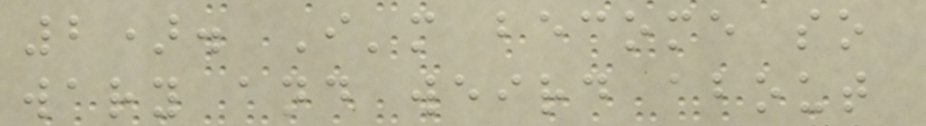2). I'm become so
wary and weird about
